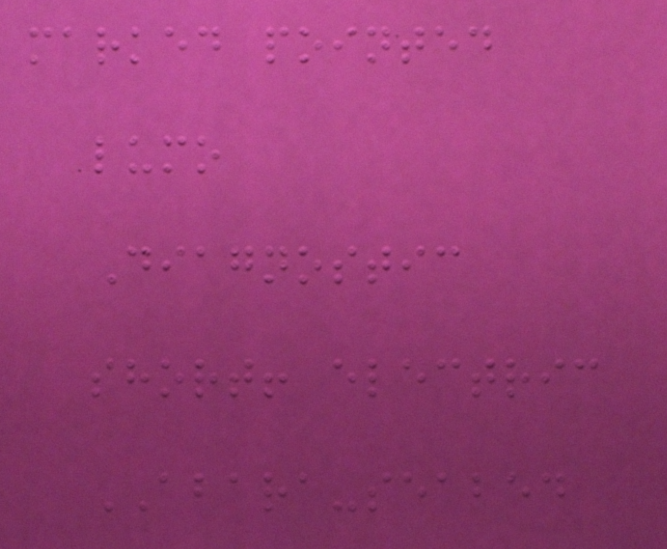marked pointed
lumo
Diagnostic
short! electric
ABARA-seabed
